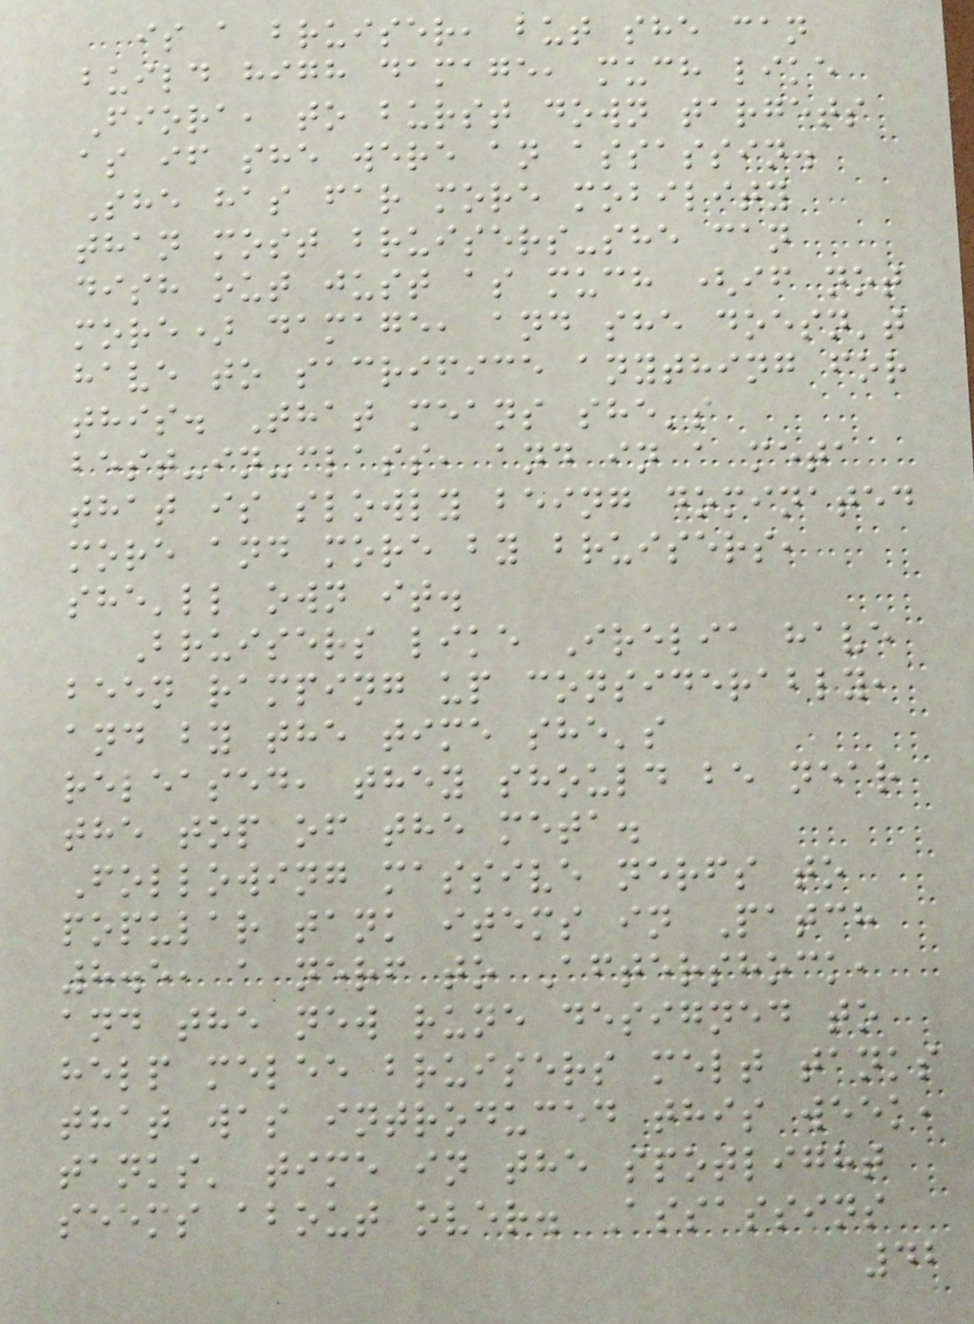is a bruiser, but she can
build high damage, much like
Fiora, to burst down targets
as if she were an assassin.
She has far more mobility
than most bruisers-she can
dish out just as much (if not
more) damage, and she doesn't
have to sacrifice anything for
this. That means she's
best-in-class, and in a meta
that is slowly being dominated
more and more by bruisers,
she'll own it.
Bruisers like Irelia have
been ramping up considerably,
and by the time she's
released, they should be near
the top of the meta.
Following massive nerfs to
popular tank items in Patch
8.5, a nerf to Aftershock,
and the new rune designed to
help melee bruisers melt tanks
that was introduced this week,
tanks' time in the spotlight
seems about over. Assassins
42
